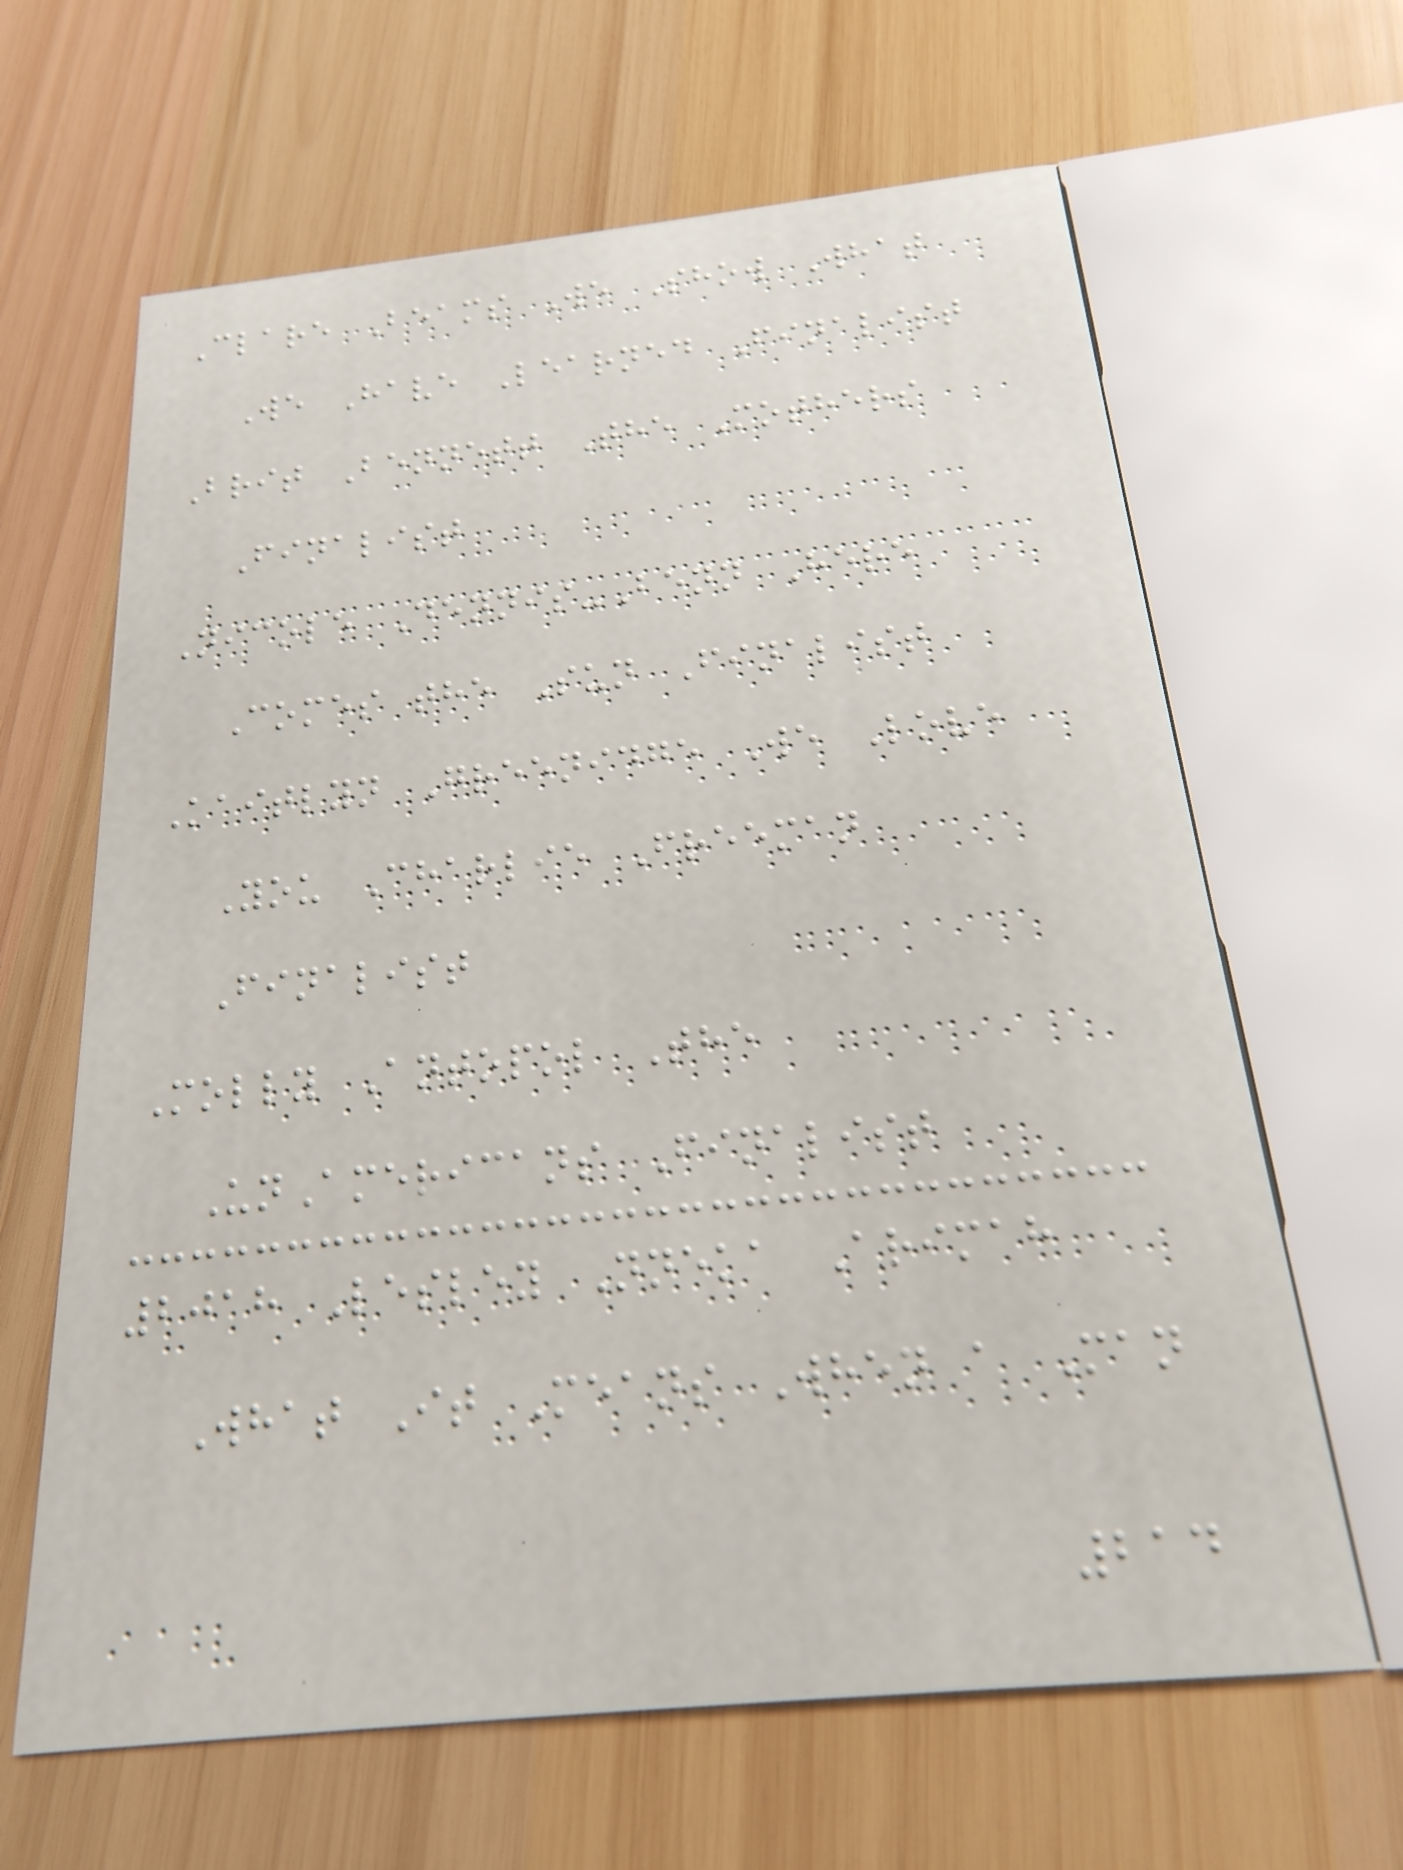Clare Beams We Show What
We Have Learned Finalist
Brit Bennett The Mothers
Finalist
Nicole Dennis-Benn Here
Comes the Sun Finalist
Kaitlyn Greenidge We Love
You Charlie Freeman
Finalist
Molly Antopol The
UnAmericans Finalist
2018 Lesley Nneka Arimah
What It Means When a Man
214
